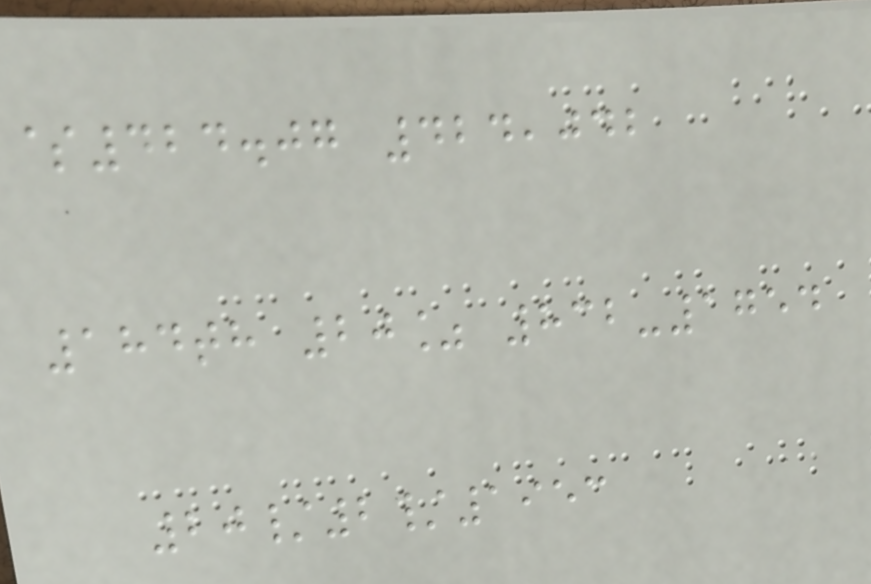$424.07 424,042
184th 20% 832-1754
20/2/1953
